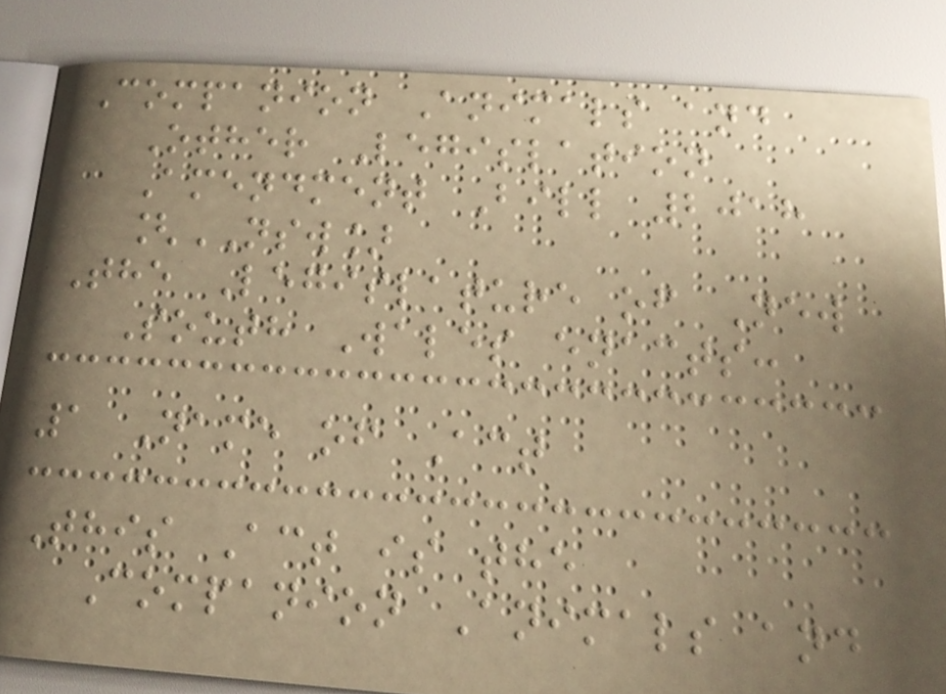Companion Animals and
Other Legislation
Amendment Bill 2018
[NSW]
The Legislature of New
South Wales enacts:
1 Name of Act
This Act is the
Companion Animals and
